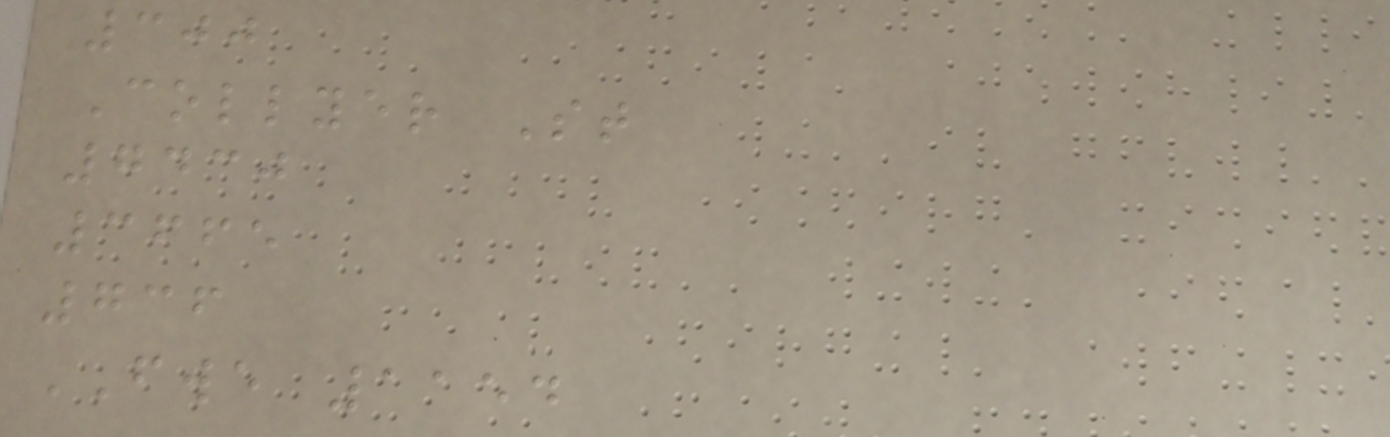300
Collyer St
7430
3665
736
FWE 1154
